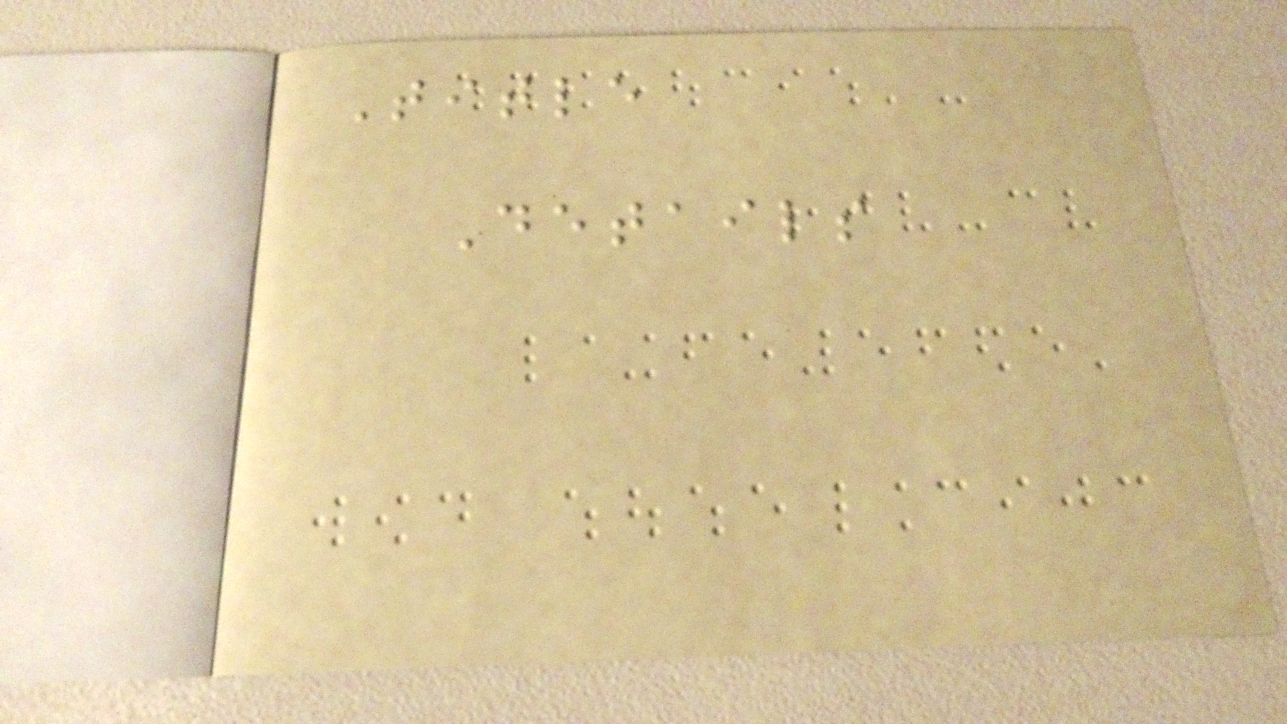Title
Details
